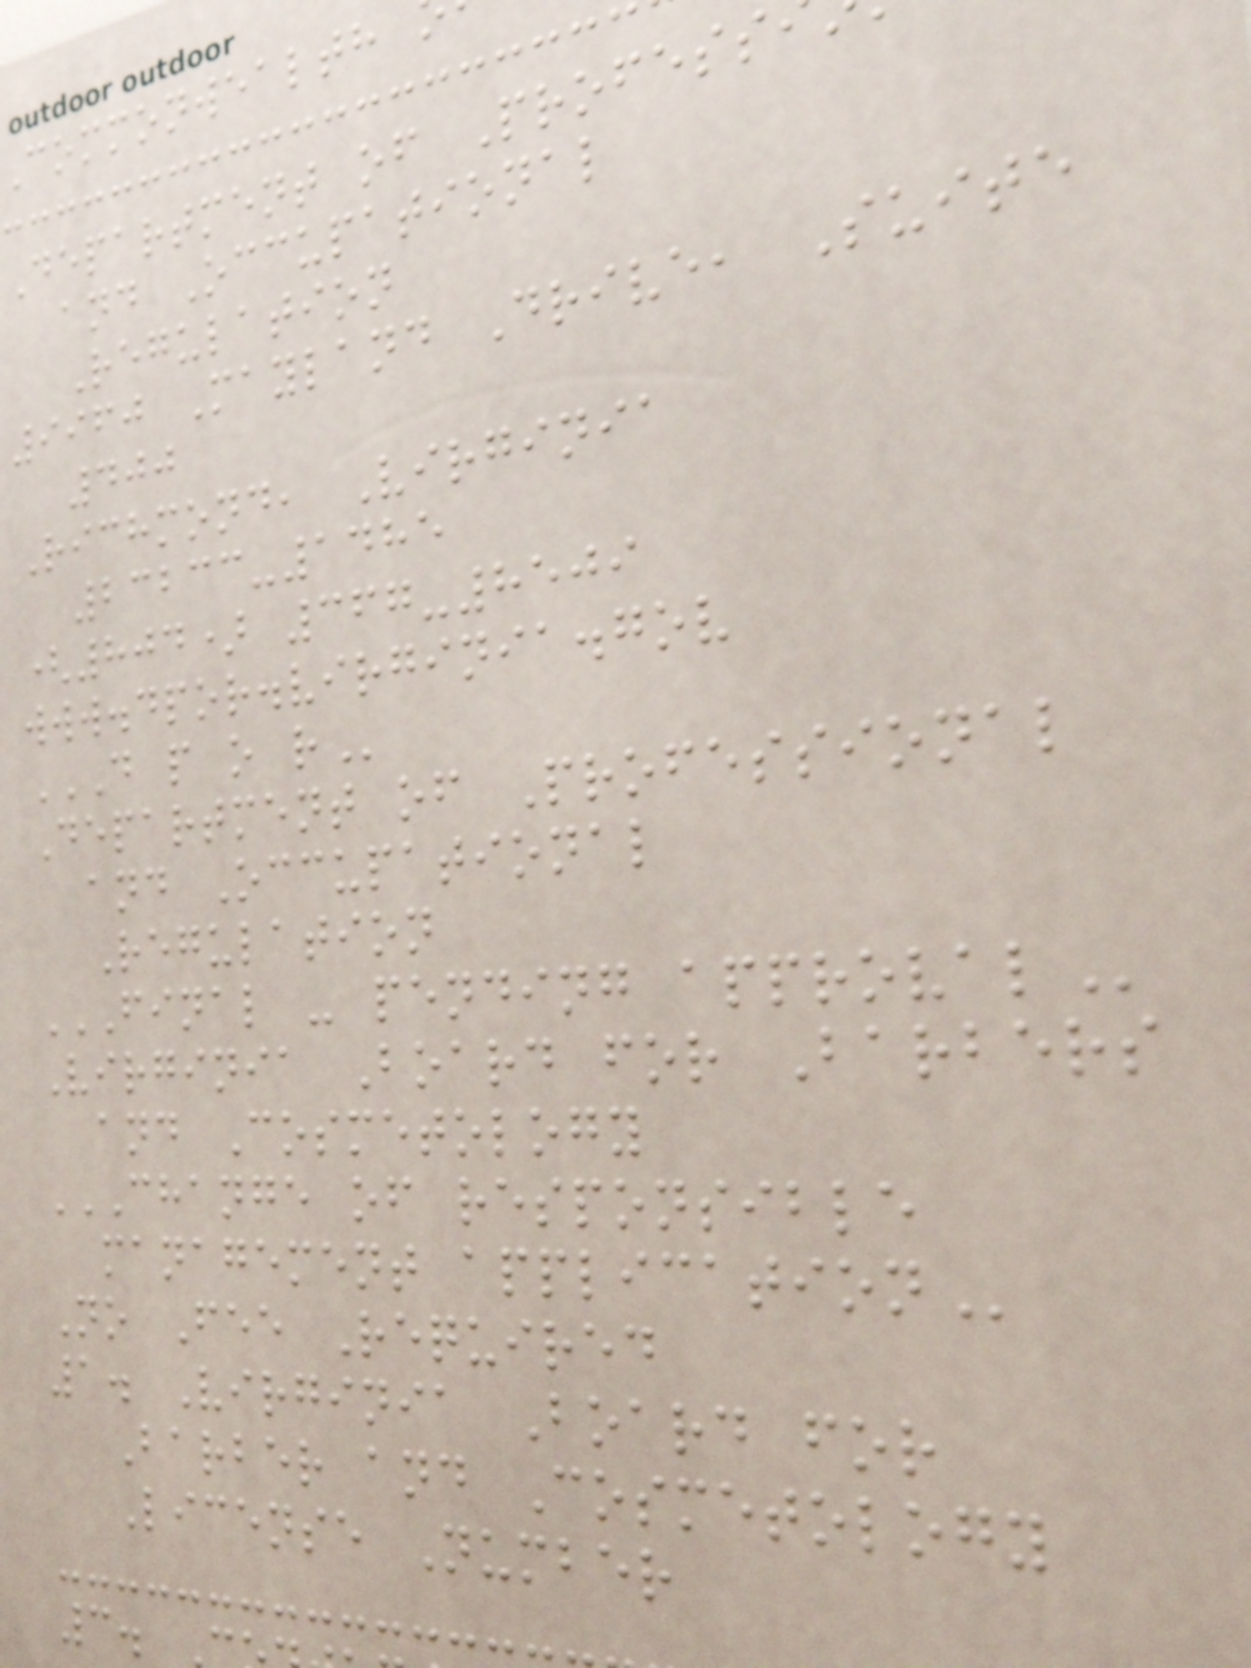commonwealth
Department of Profess
and Occupational
Regulation
9960 Mayland Drive, Suite
400
Richmond, Virginia
23233-1485
(804) 367-8509
www.dpor.virginia.gov
D P O R
Department of Professional
and Occupational
Regulation
FINAL - PENDING APPROVAL
Virginia Board for Barbers
and Cosmetology
CHANGE OF RESPONSIBLE
management
No Fee Required
1. Virginia Board for
Barber and Cosmetology
License Number
